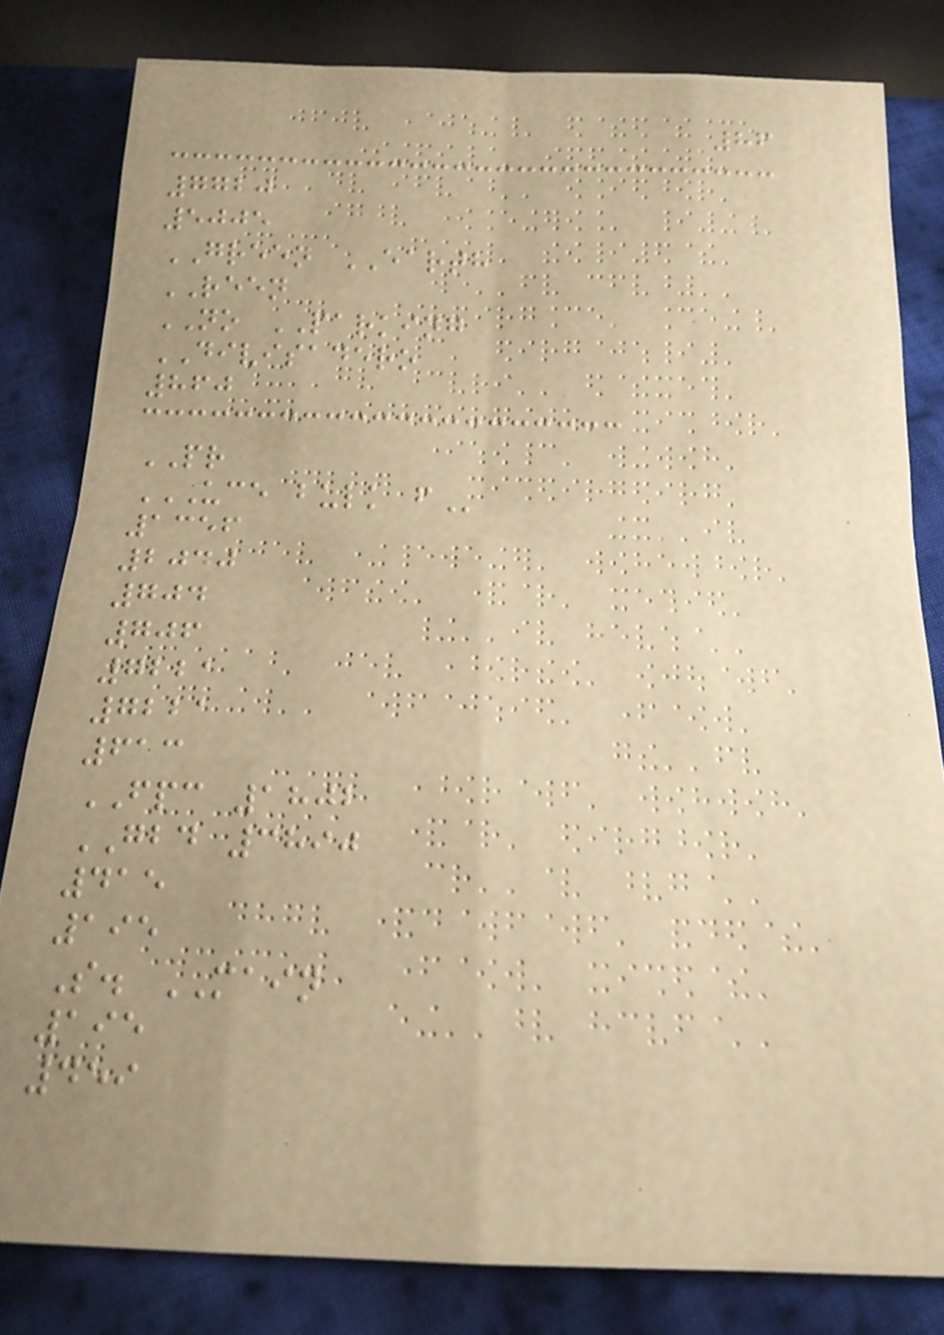86
7720
5005
GREEN EARTH
REEN
NO PARKING
DIVISADERO
860
PR
UCE BULK F
1356
2040
704
706
7221
7221
613
FPC 1802
GBD 3890
415
195
S. MAIN
195
459
